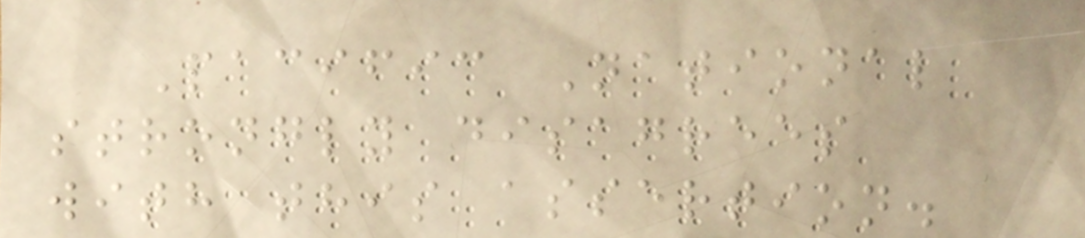Pacific National
strongly disagrees
with this assertion.
